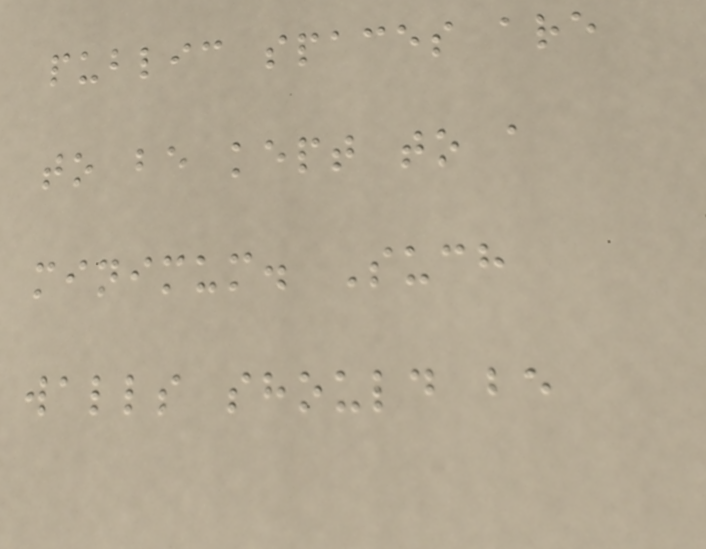public spaces are
to be kept to a
minimum. Such
walls should be
